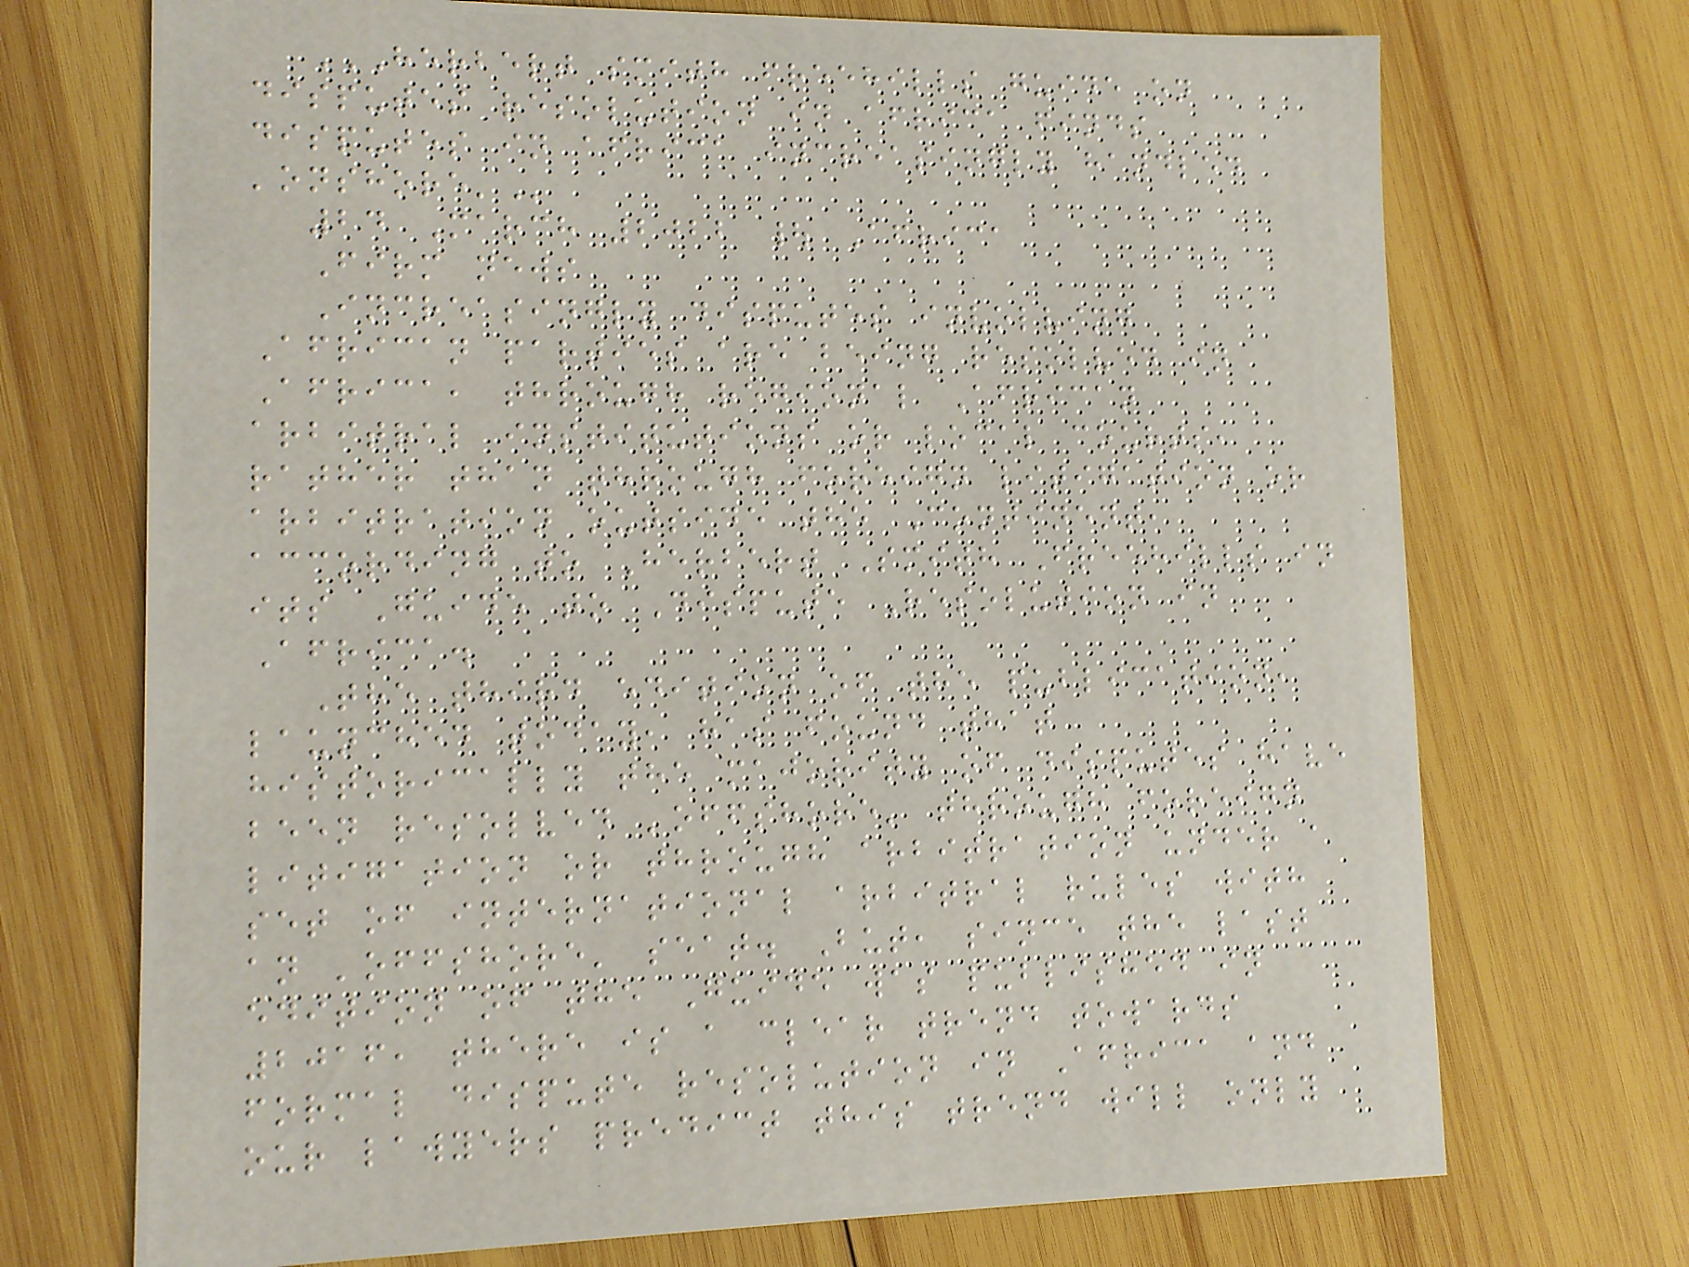HERBERT SMITH FREEHILLS GUIDE ON
DISPUTES RESOLUTION IN AFRICA FINDS
DISPUTES IN AFRICA INCREASINGLY HANDLED
'ONSHORE'
24 March 2022 | Africa
Firm news
Increasingly disputes involving
African parties are being resolved in
Africa, through regional African
arbitral institutions or local courts,
rather than through foreign litigation or
arbitration outside the Continent,
according to Herbert Smith Freehills in
its Guide to Dispute Resolution in
Africa.
The third edition of the publication,
launched today, has found that
historically the majority of disputes have
been resolved 'offshore' through foreign
litigation or through arbitration under a
set of international arbitral rules with
an 'offshore' seat. But, since the last
edition of the Guide was published in
2016, there is a clear trend towards
formal dispute resolution in Africa and
our lawyers predict this trend will only
